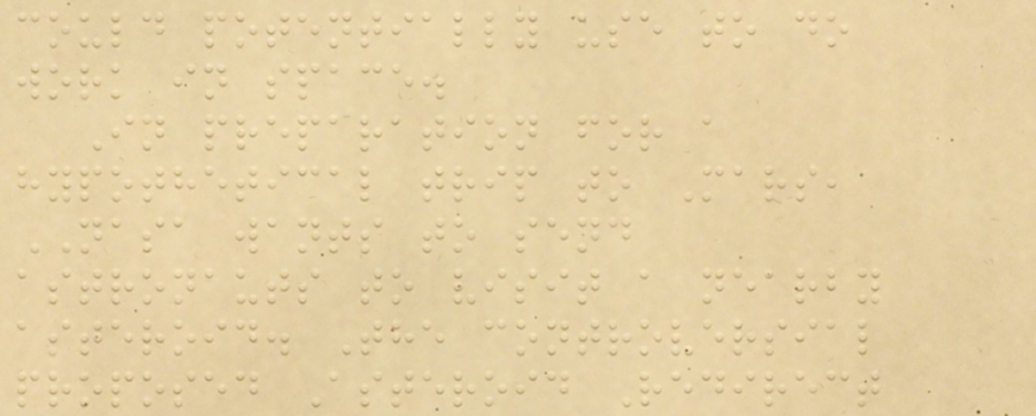could potentially use to do
work in space.
In preparation for a
hypothetical trip to Mars,
NASA wants to send
astronauts to visit a nearby
asteroid. The controversial
proposed Asteroid Redirect
